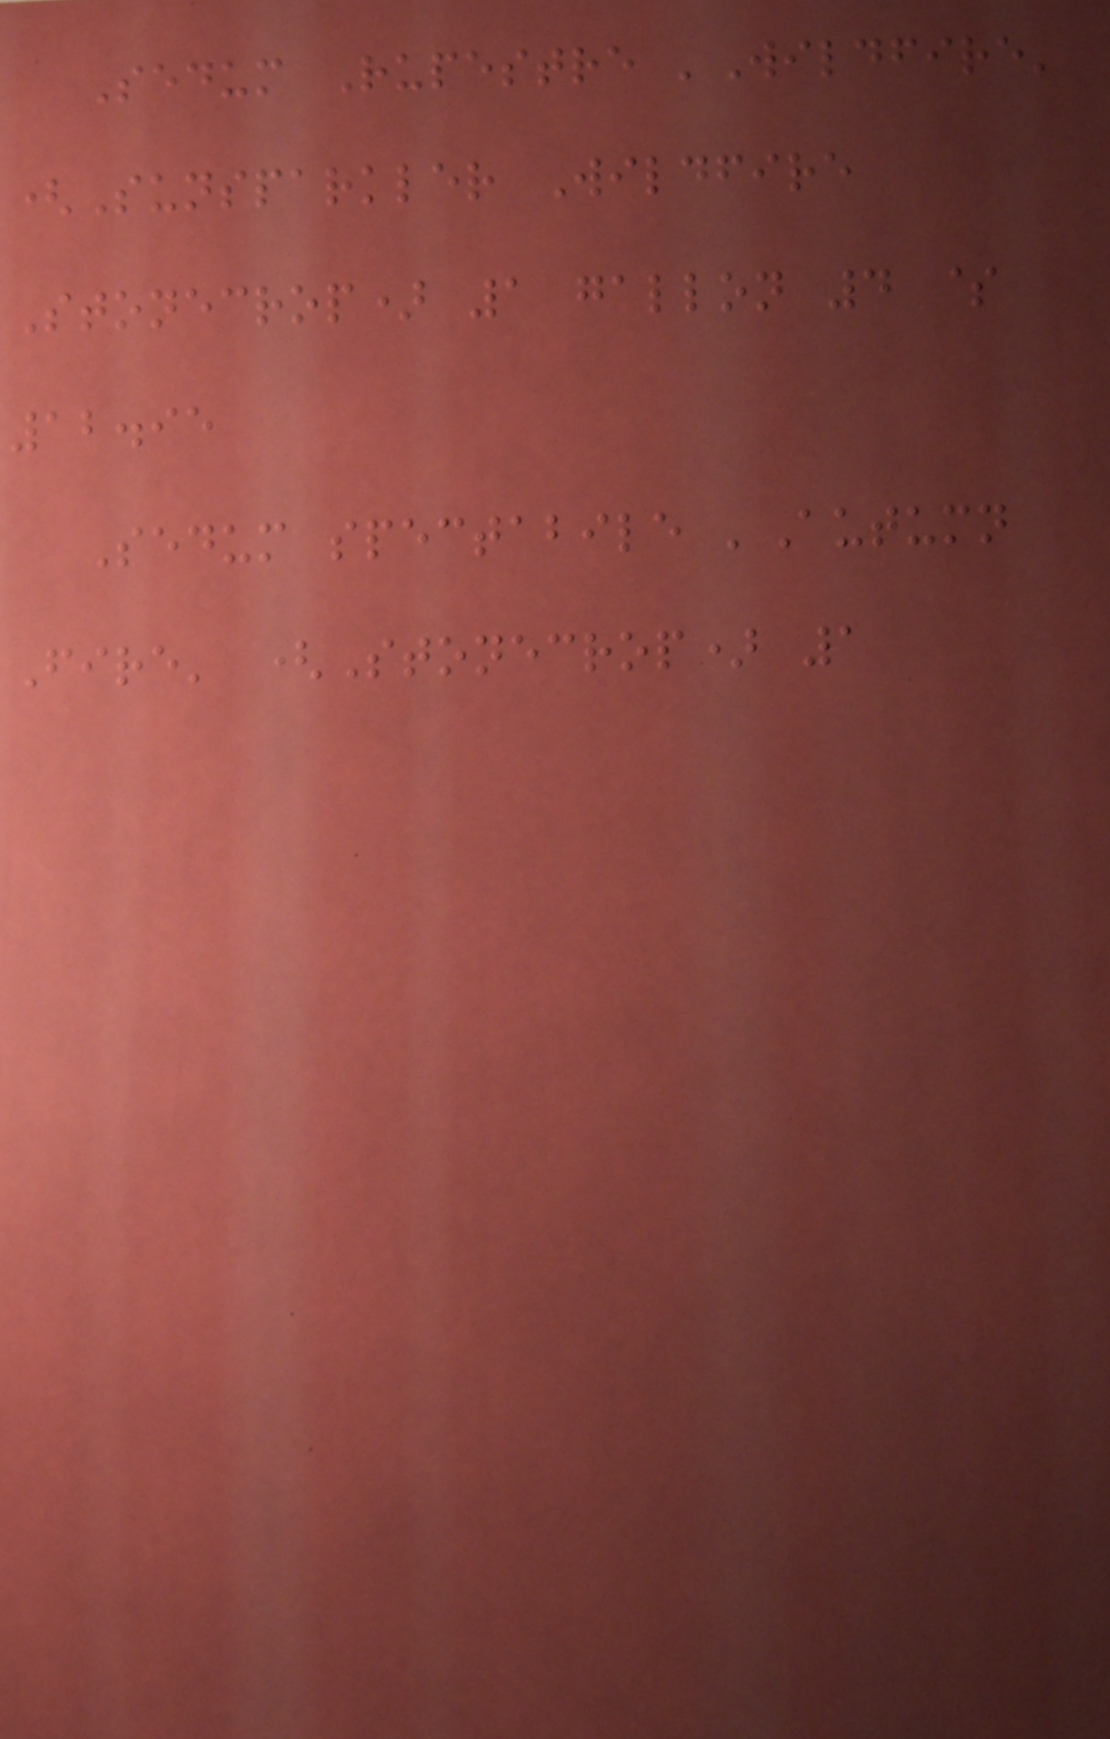Sedum Rupestre 'Wildfire'
(Sunsparkler Wildfire
Stonecrop) 1 gallon 4 $
12.95
Sedum spectabile 'Autumn
Fire' (Stonecrop) 1
